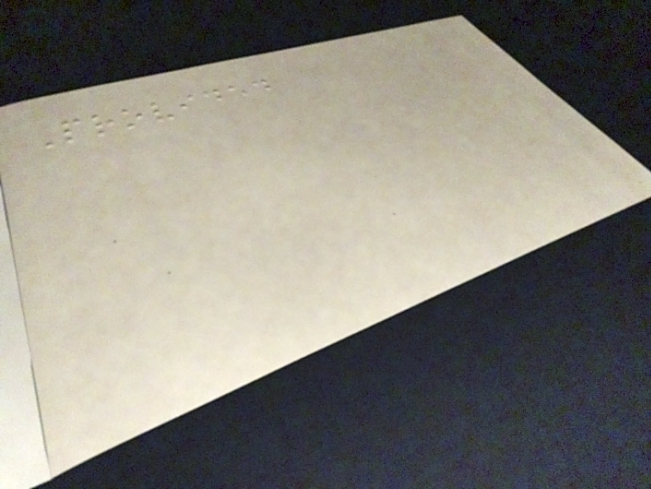Provided
